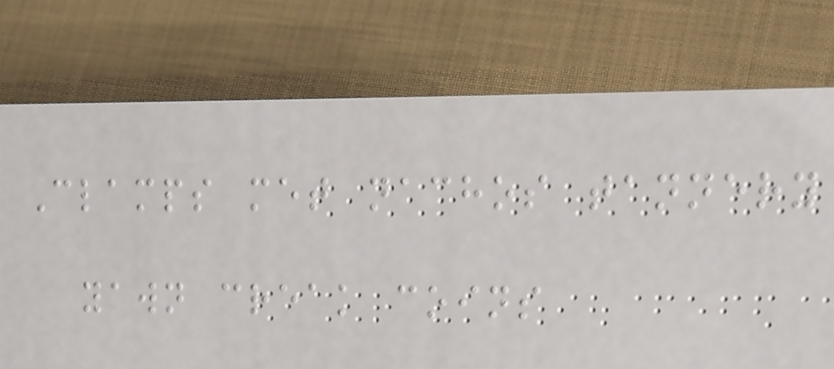Clamps met nachos tannery
yawn creak coins
